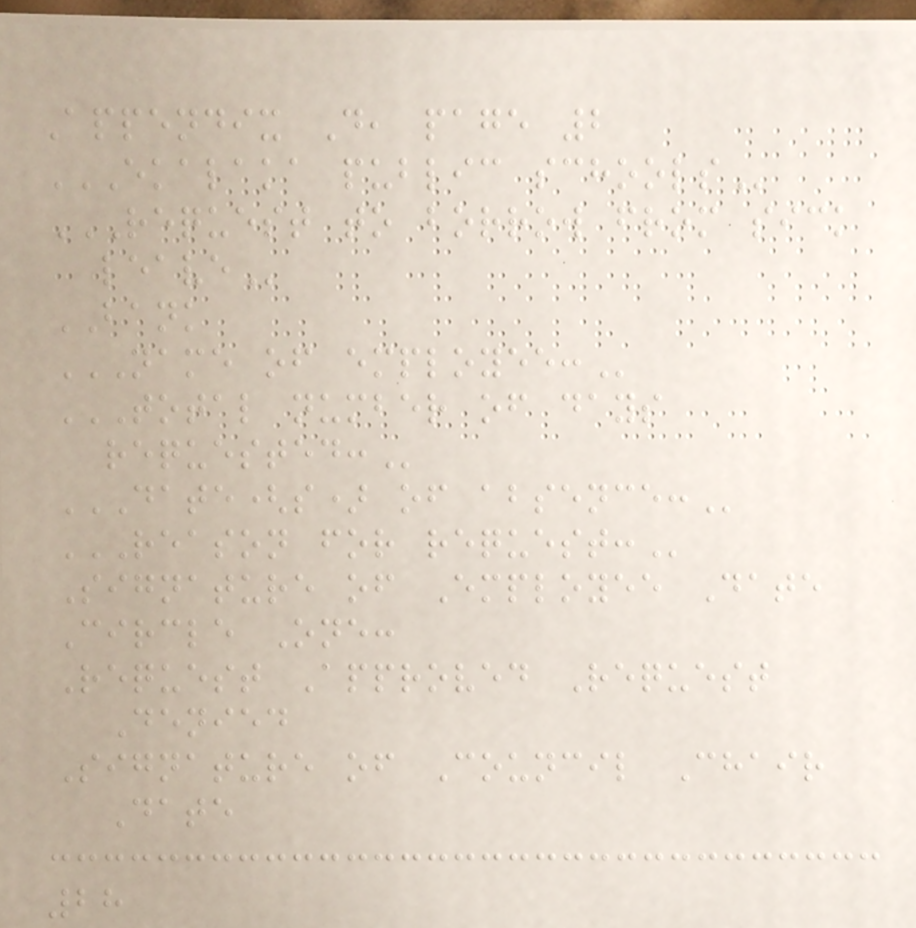Appendix D, page 2
EKALAKA PUBLIC SCHOOLS
REQUEST TO BORROW FROM SICK
LEAVE
BANK
NAME OF EMPLOYEE:
TOTAL NUMBER OF DAYS
REQUESTED:
DATE(S) OF ABSENCE:
REASON FOR REQUEST:
Signature of Employee Date
Circle One:
Request Approved Request
Denied
Signature of Council Chair
Date
28
